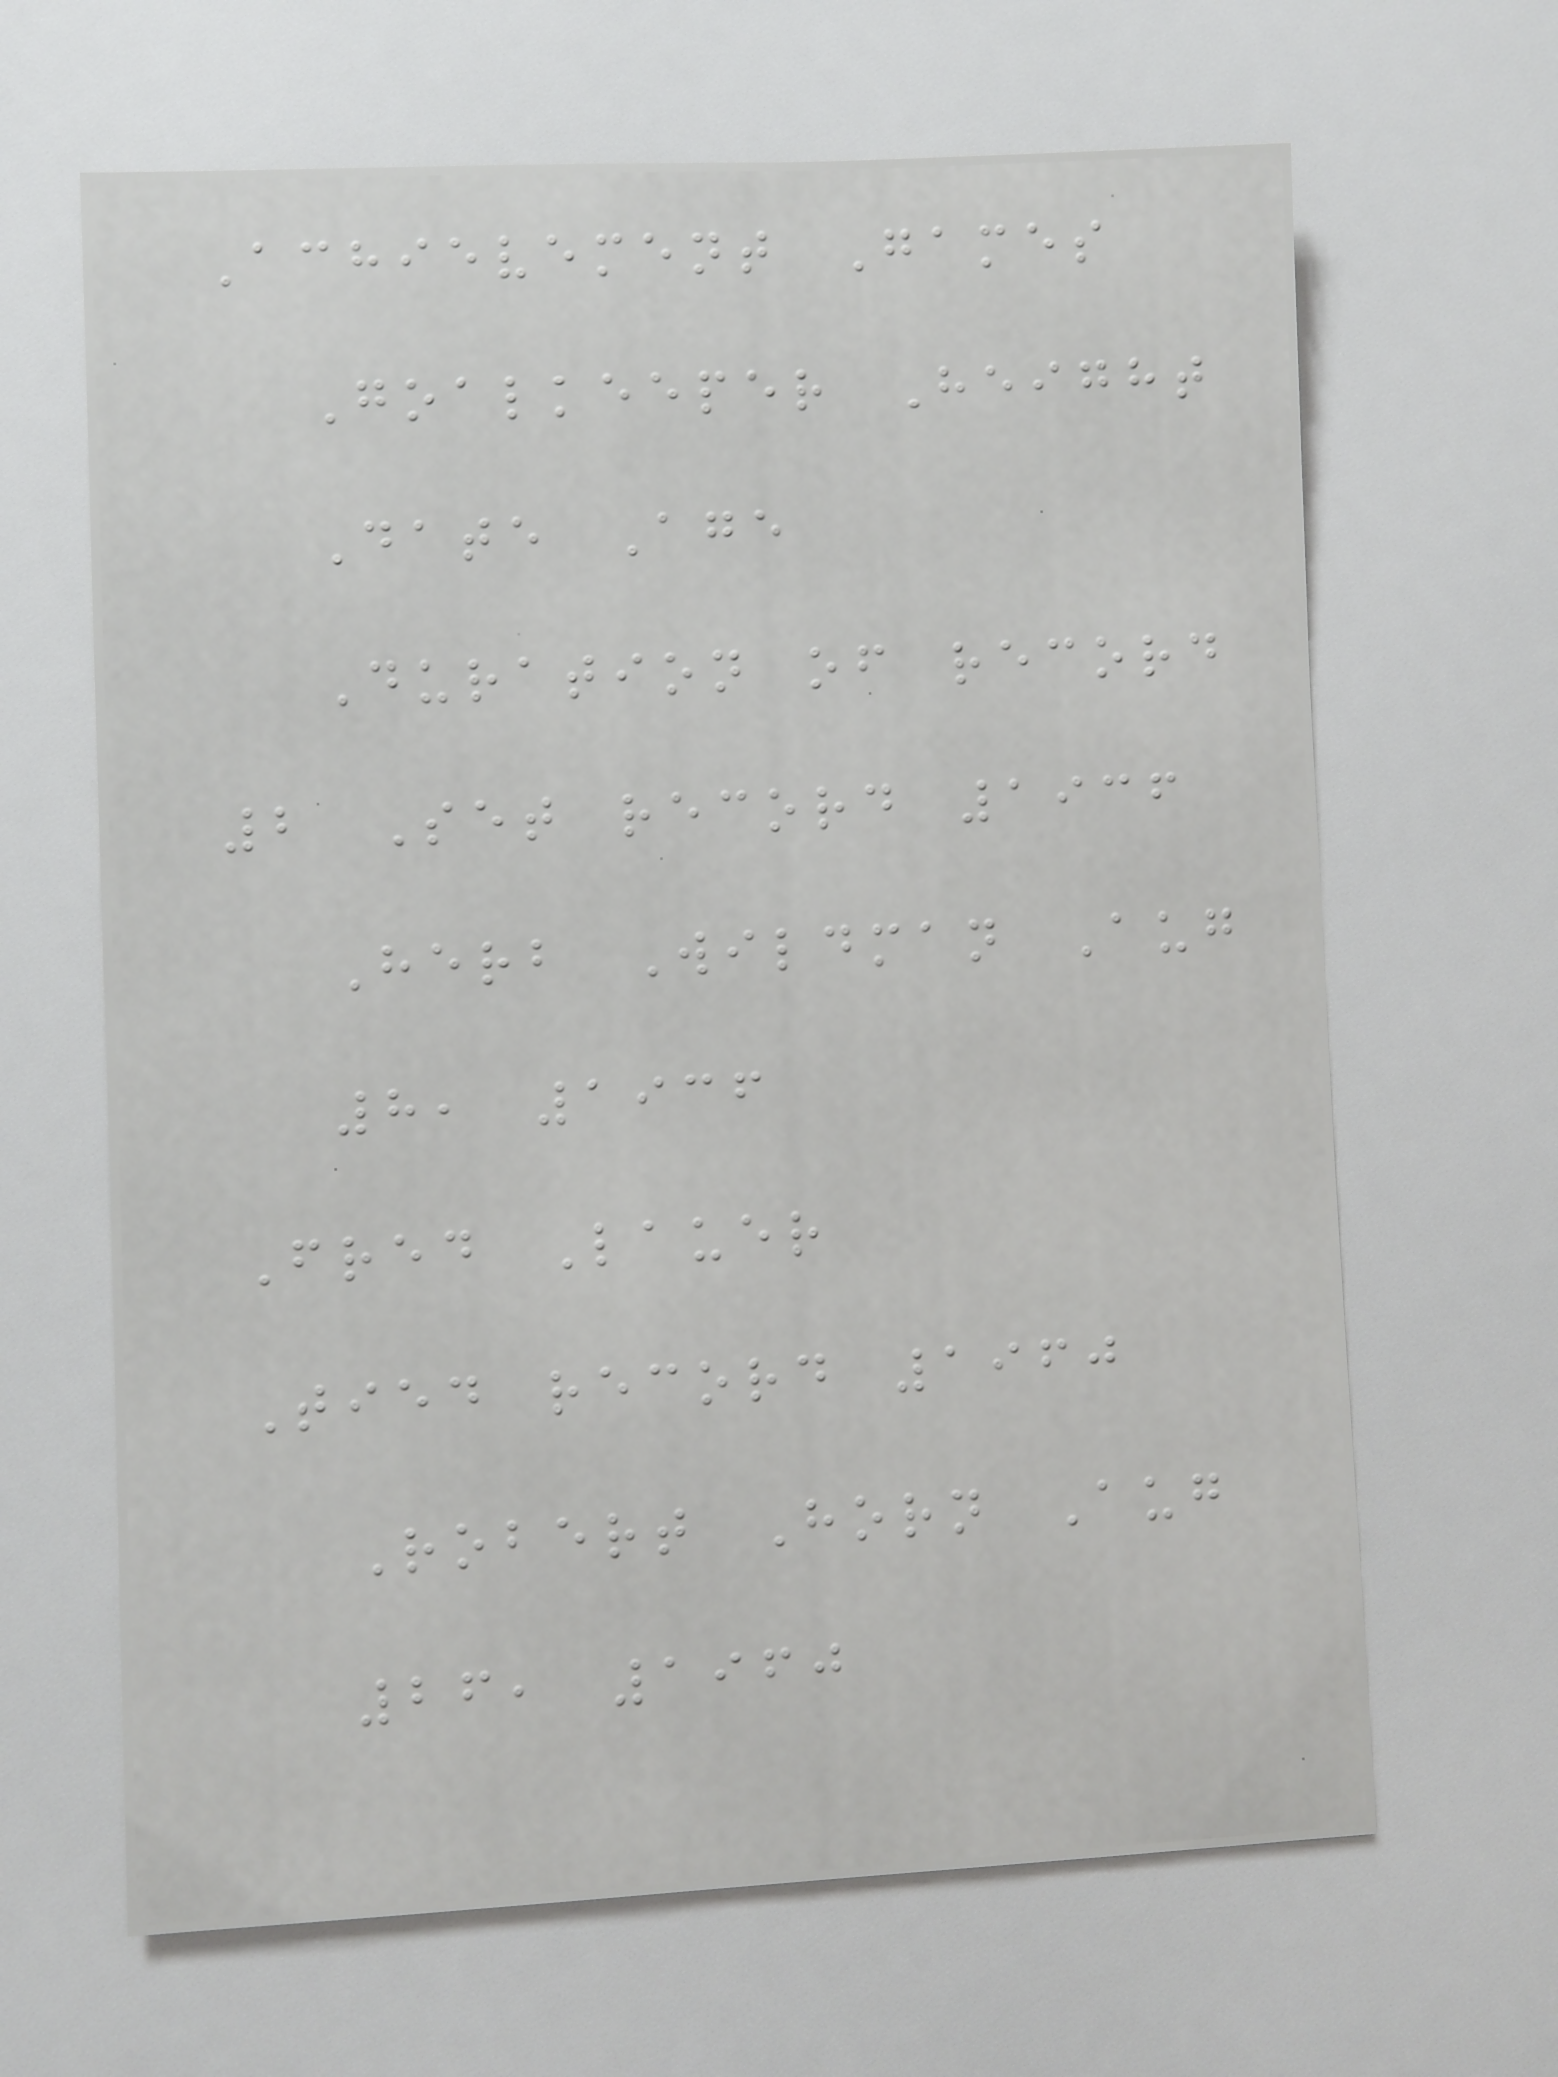Achievement Games
Goalkeeper Height
Date Age
Duration of record
2 Set record 1936
Herb Wildman Aug
8, 1936
Fred Lauer
Tied record 1960
Robert Horn Aug
26, 1960
